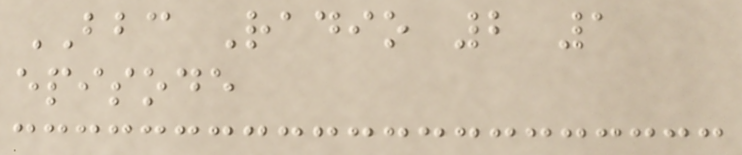BBC Radio 2 1
episode
